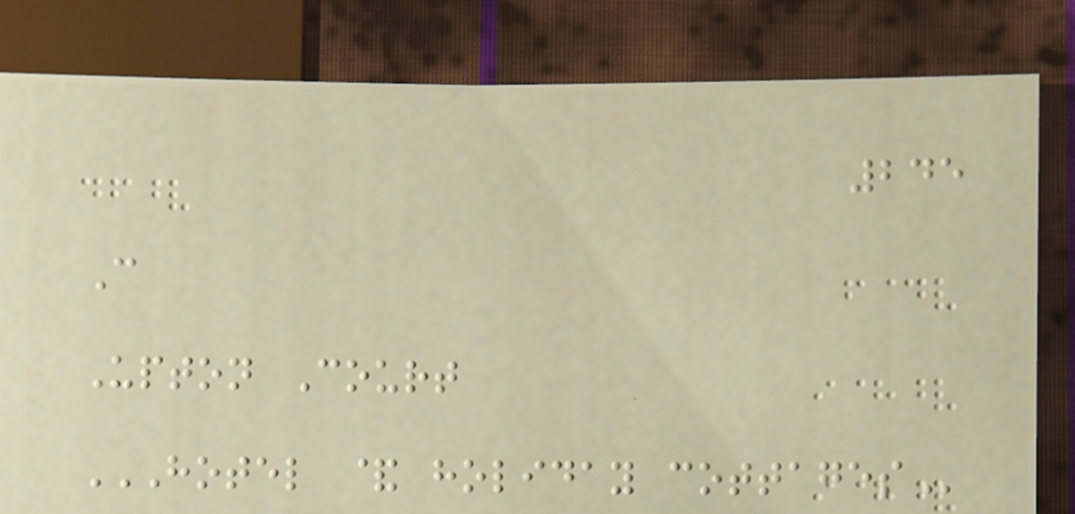245
C
Upton Court
HOTEL & HOLIDAY COTTAGES
